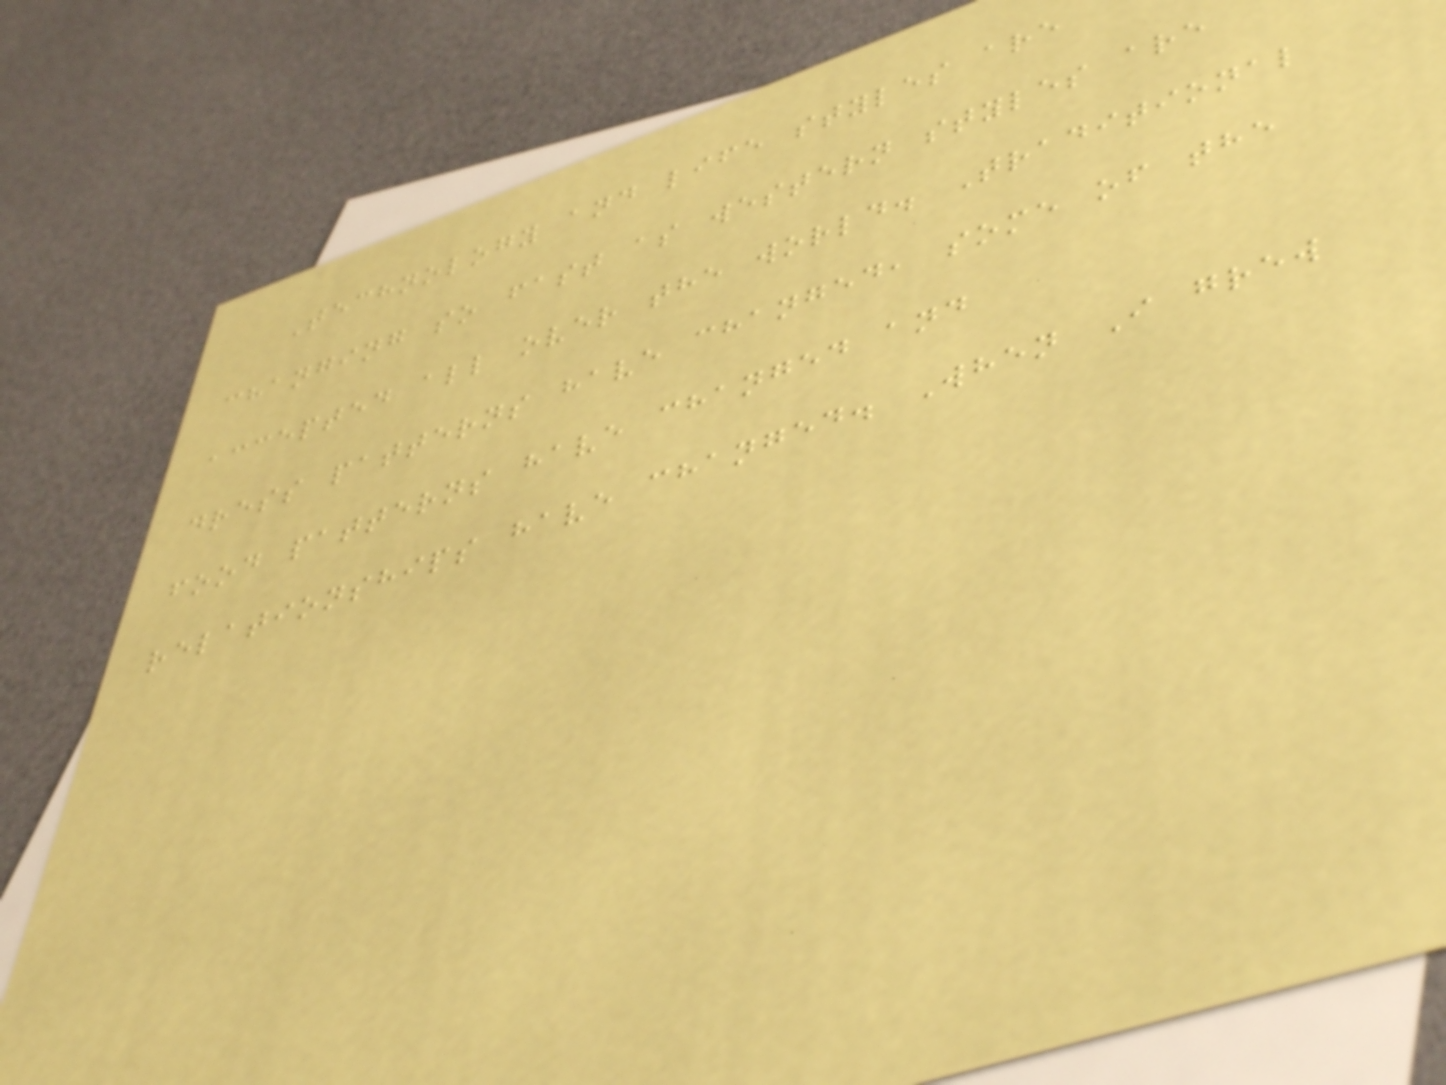Technology and life styles are
changing so fast as western styles are
accepted all over the world. Traditional
dress patterns have changed, some of the
food patterns have changed and
relationships have changed. When I grew
